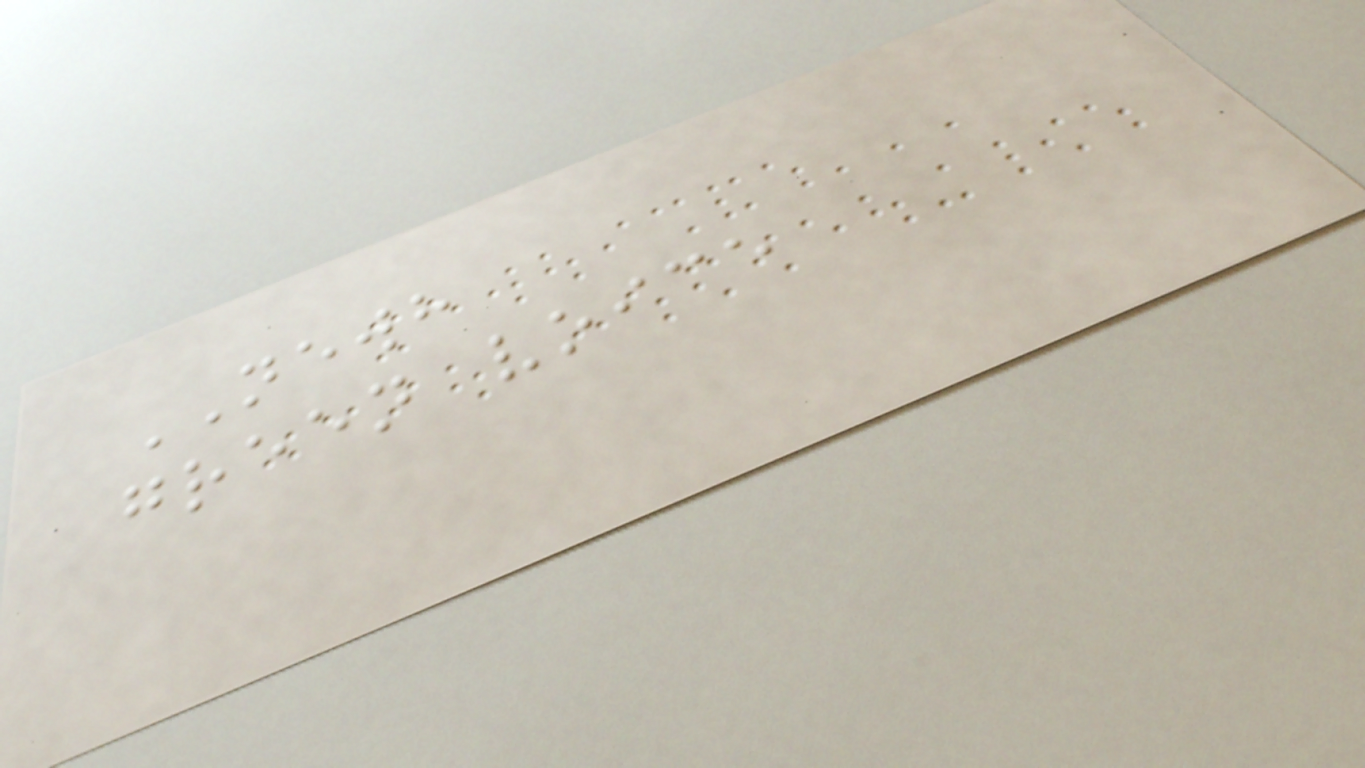NEWH
green voice
